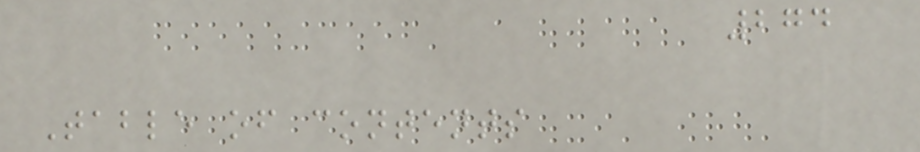274
Table of contents
